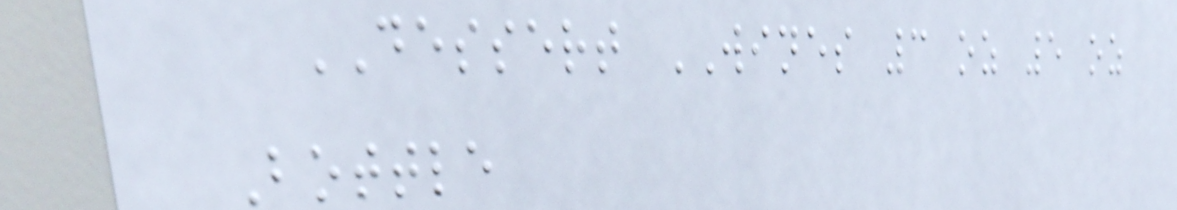DESSERT WINES 3 oz 5 oz
Bottle
